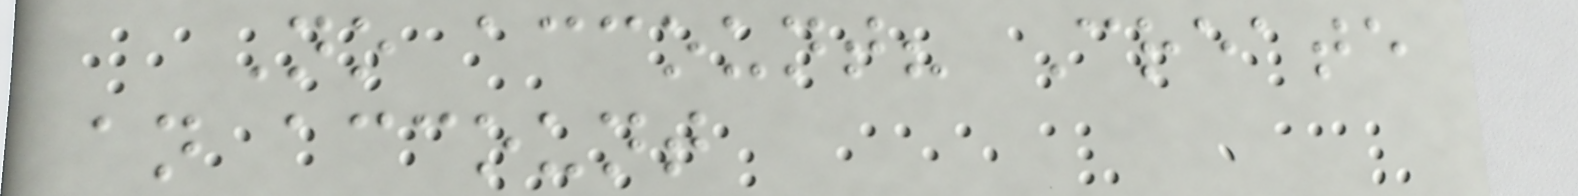No account? Create
an account
